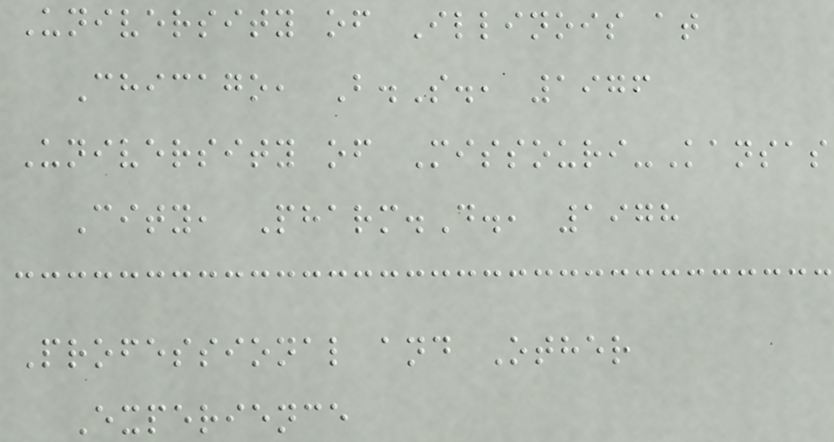University of Illinois at
Chicago, B.S., 1976
University of Missouri-Kansas
City, Pharm.D., 1978
Professional and Other
Experience
